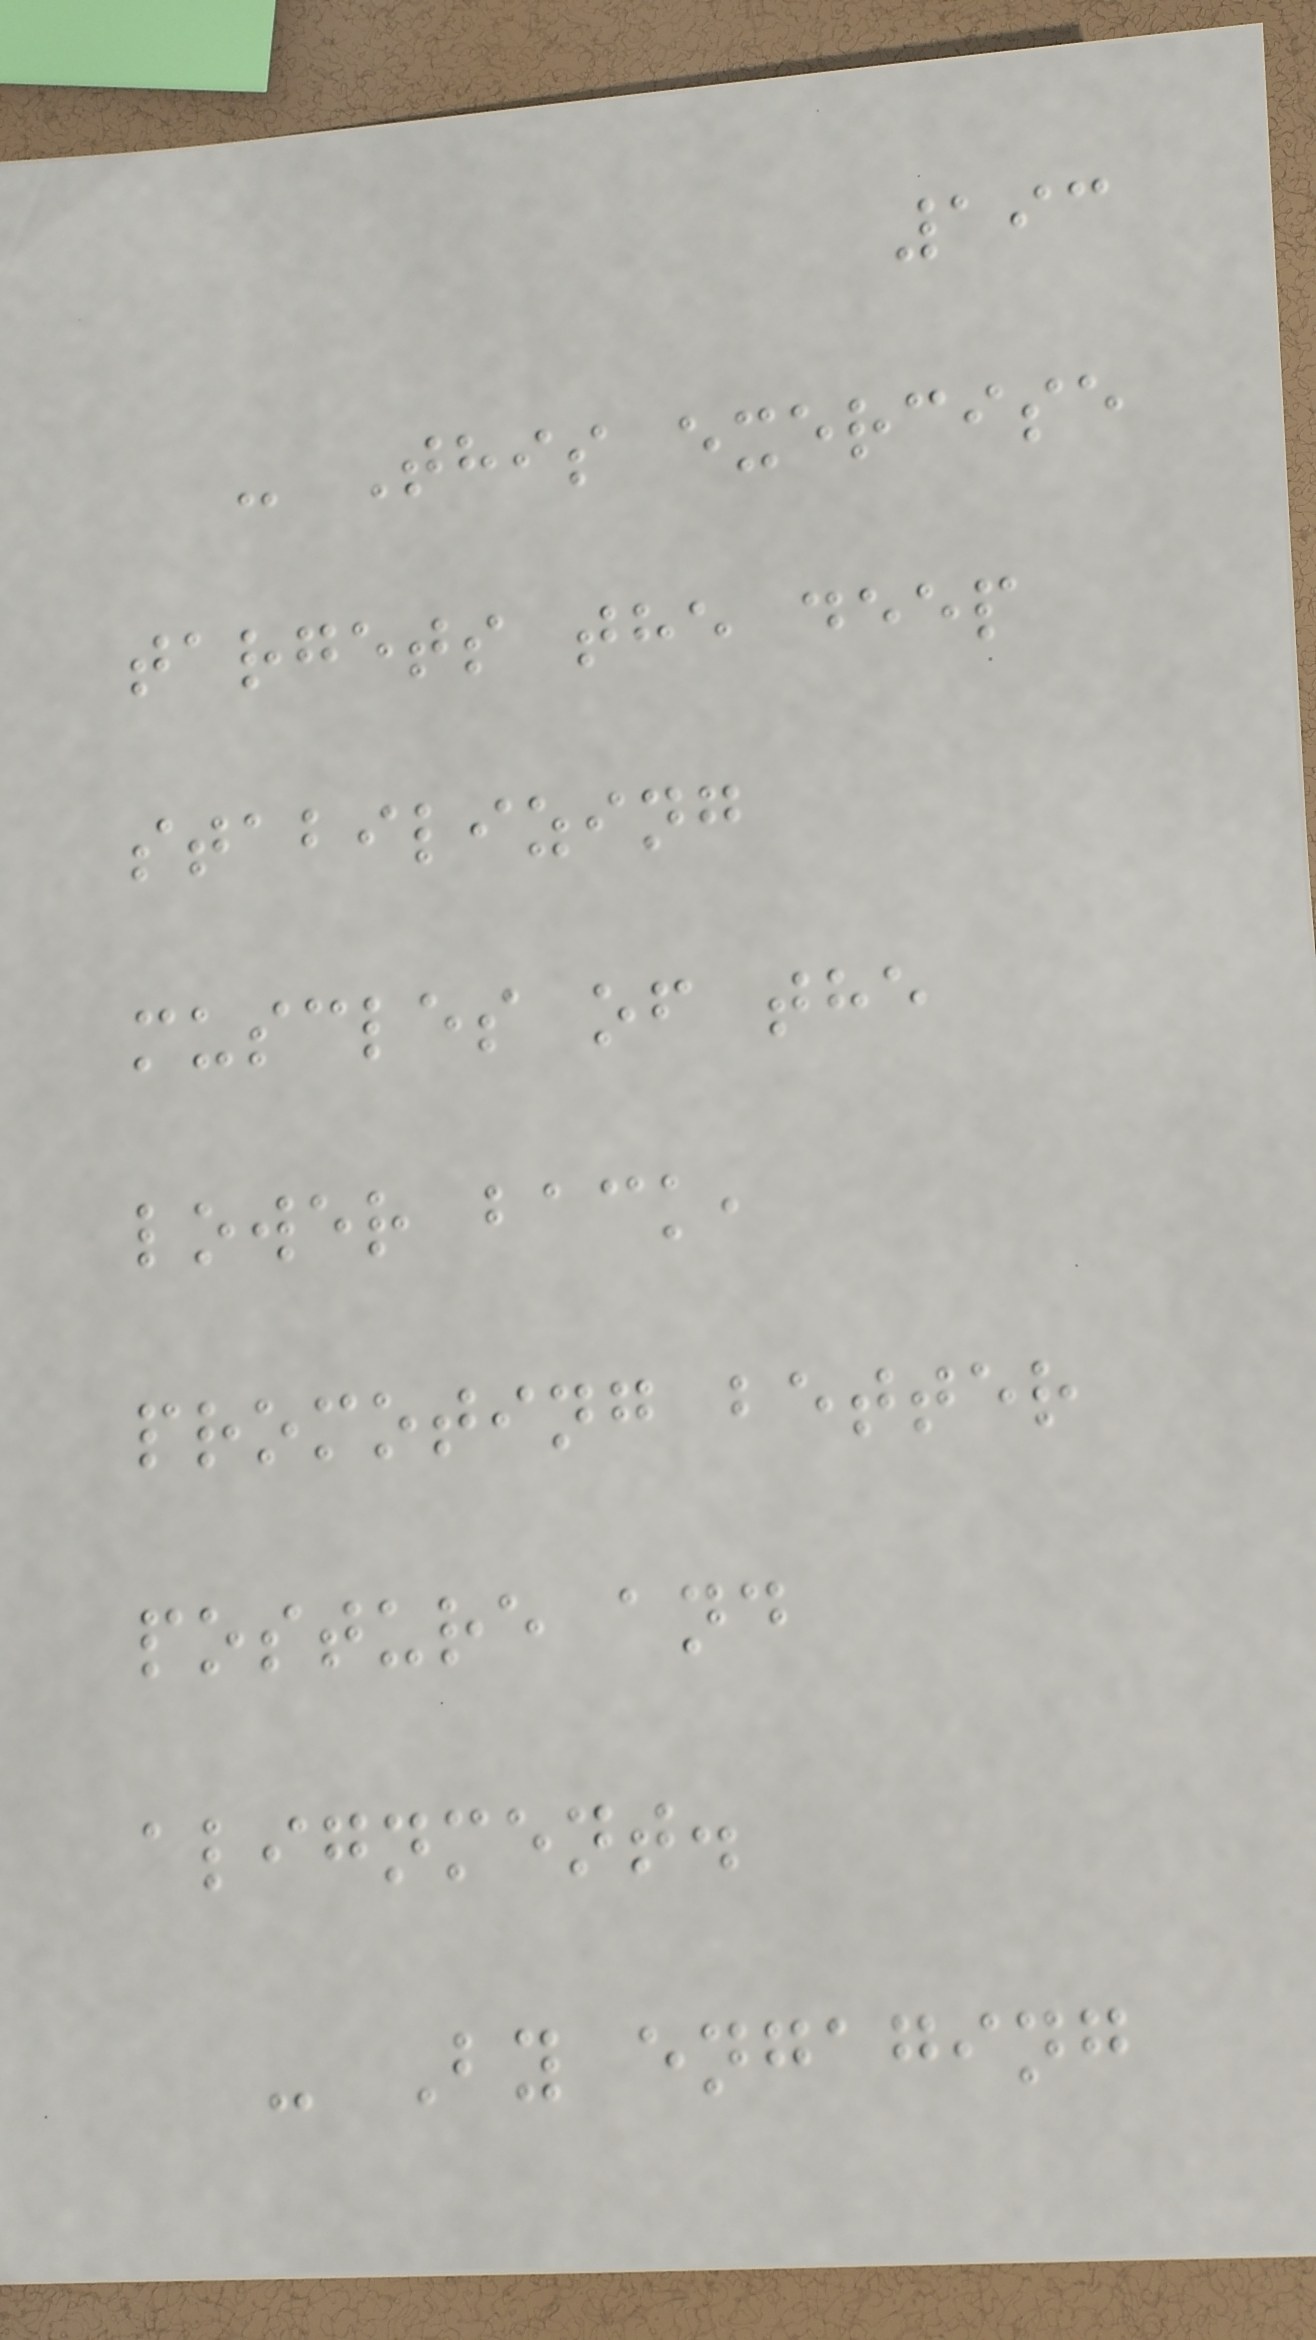193
- This exercise
targets the deep
stabilizing
muscles of the
lower back,
promoting better
posture and
alignment.
- By engaging
